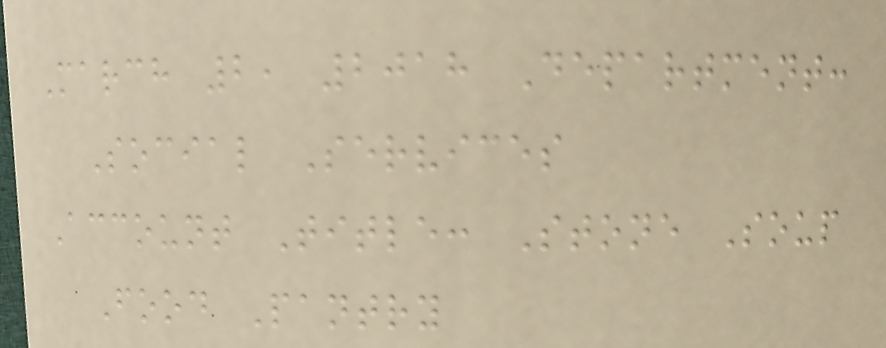March 2, 2018 Department:
Social Services
Account Title: Stone Soup
Food Pantry
